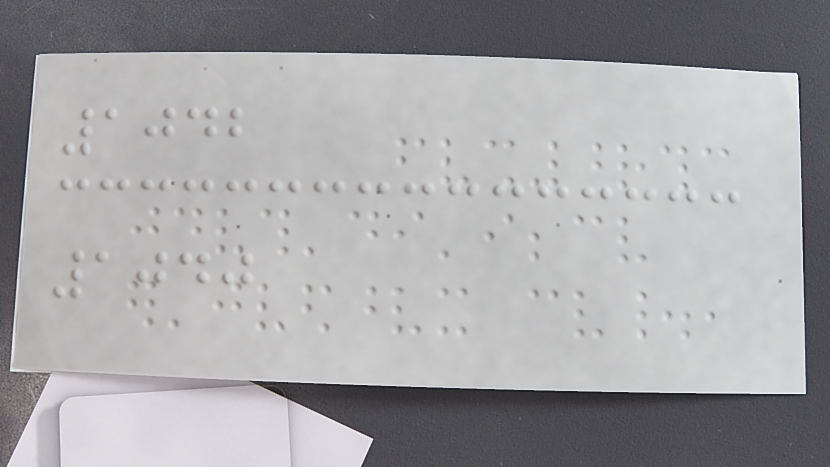1042
1040
